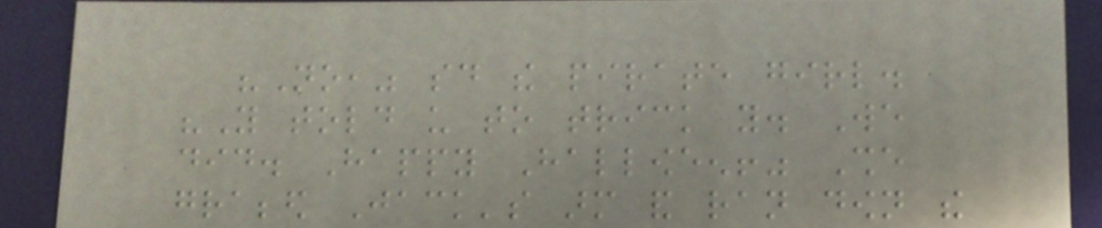"No," said the pirate girl.
"You told us to trick you. We
did. Happy Halloween!" She
grabbed Jack's arm and ran down the
